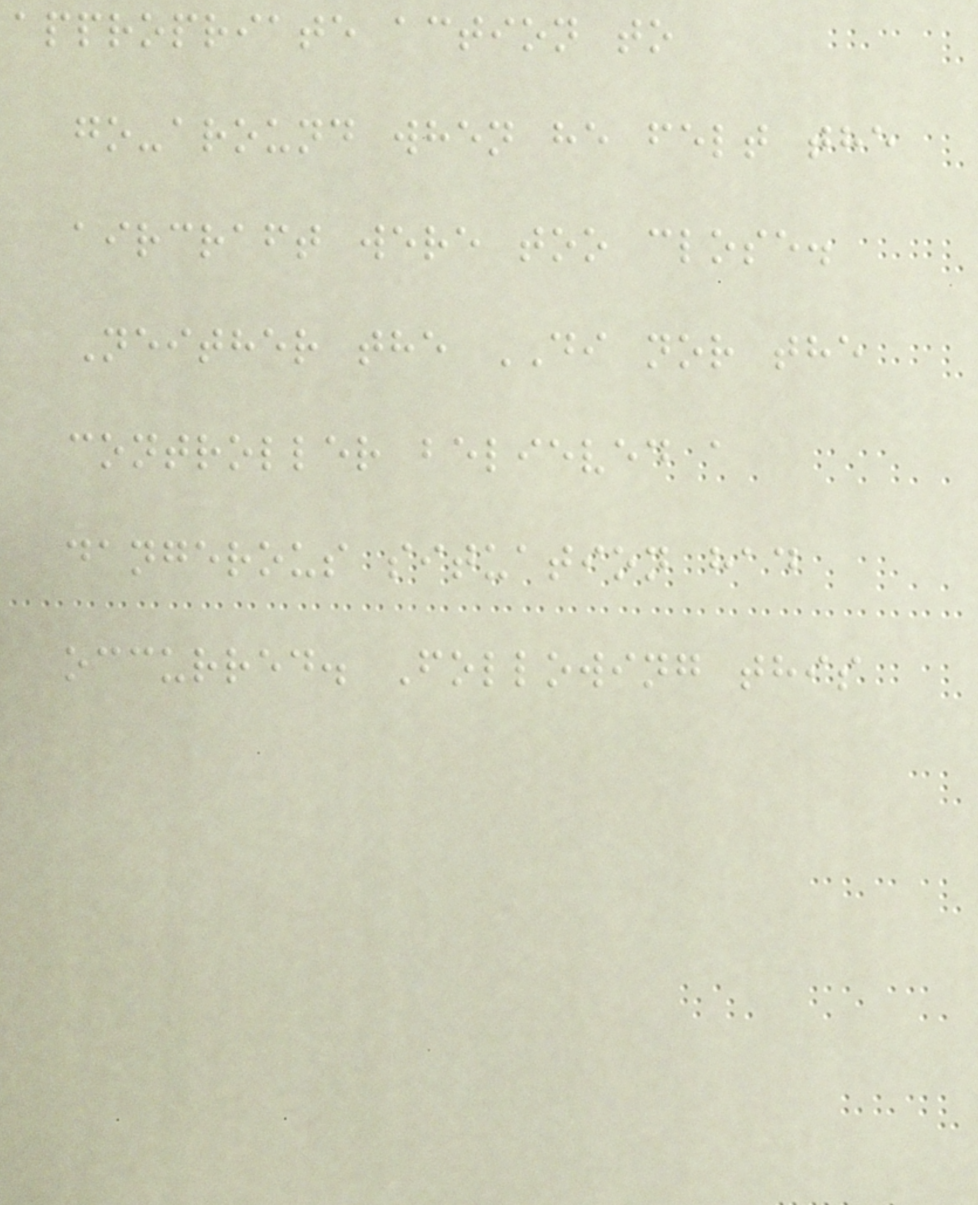appropriate action to
go-around when he felt the
aircraft were too close.
Neither the DI nor the
controller believed a
dangerous situation had
occurred. Following this
